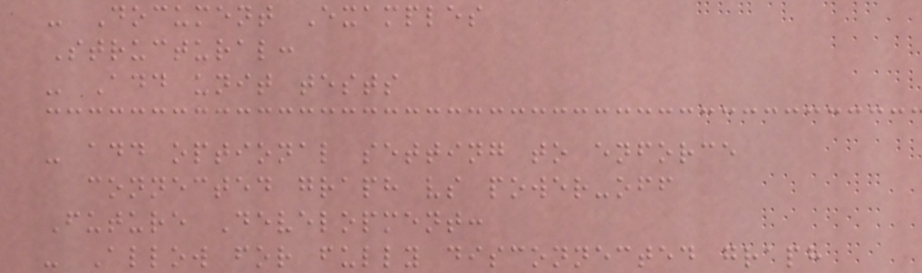- Document Examples
Structural:
- Add unit tests
- add optional setting to enforce
connected graph vs power-off
Future Development:
- Allow for fully disconnected graph
